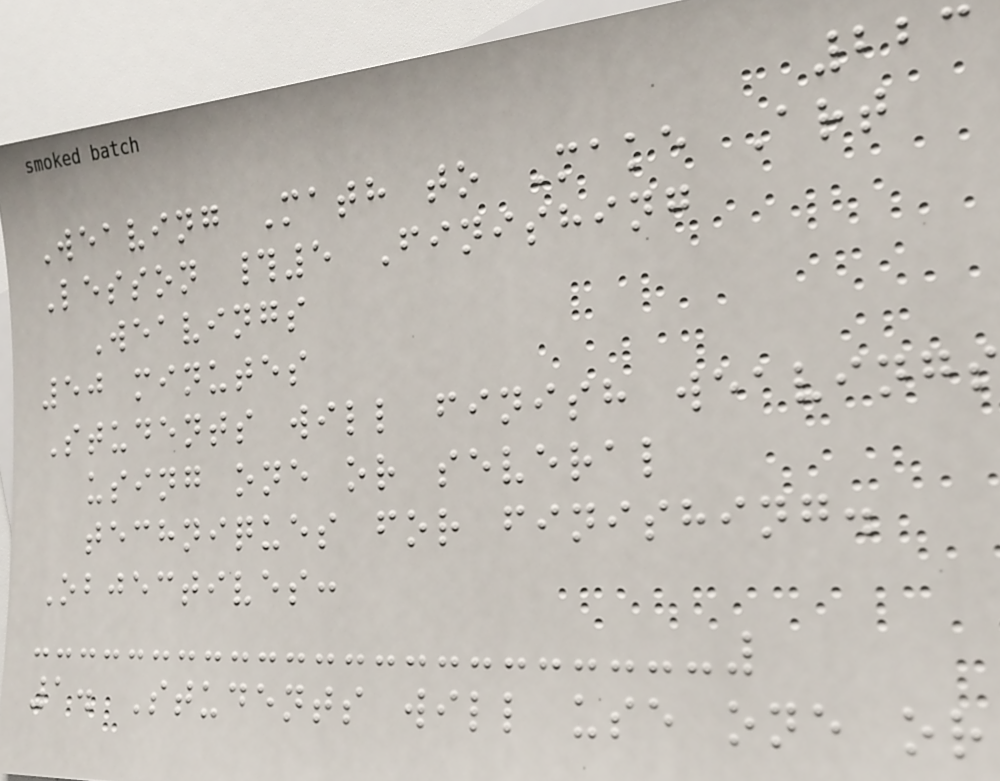223
Weaving Math to Make Art
Lesson #5 Finishing
Weavings
50 minutes
Students will finish weavings
using one or several
techniques for finishing.
Objectives:
1. Students will use one or
